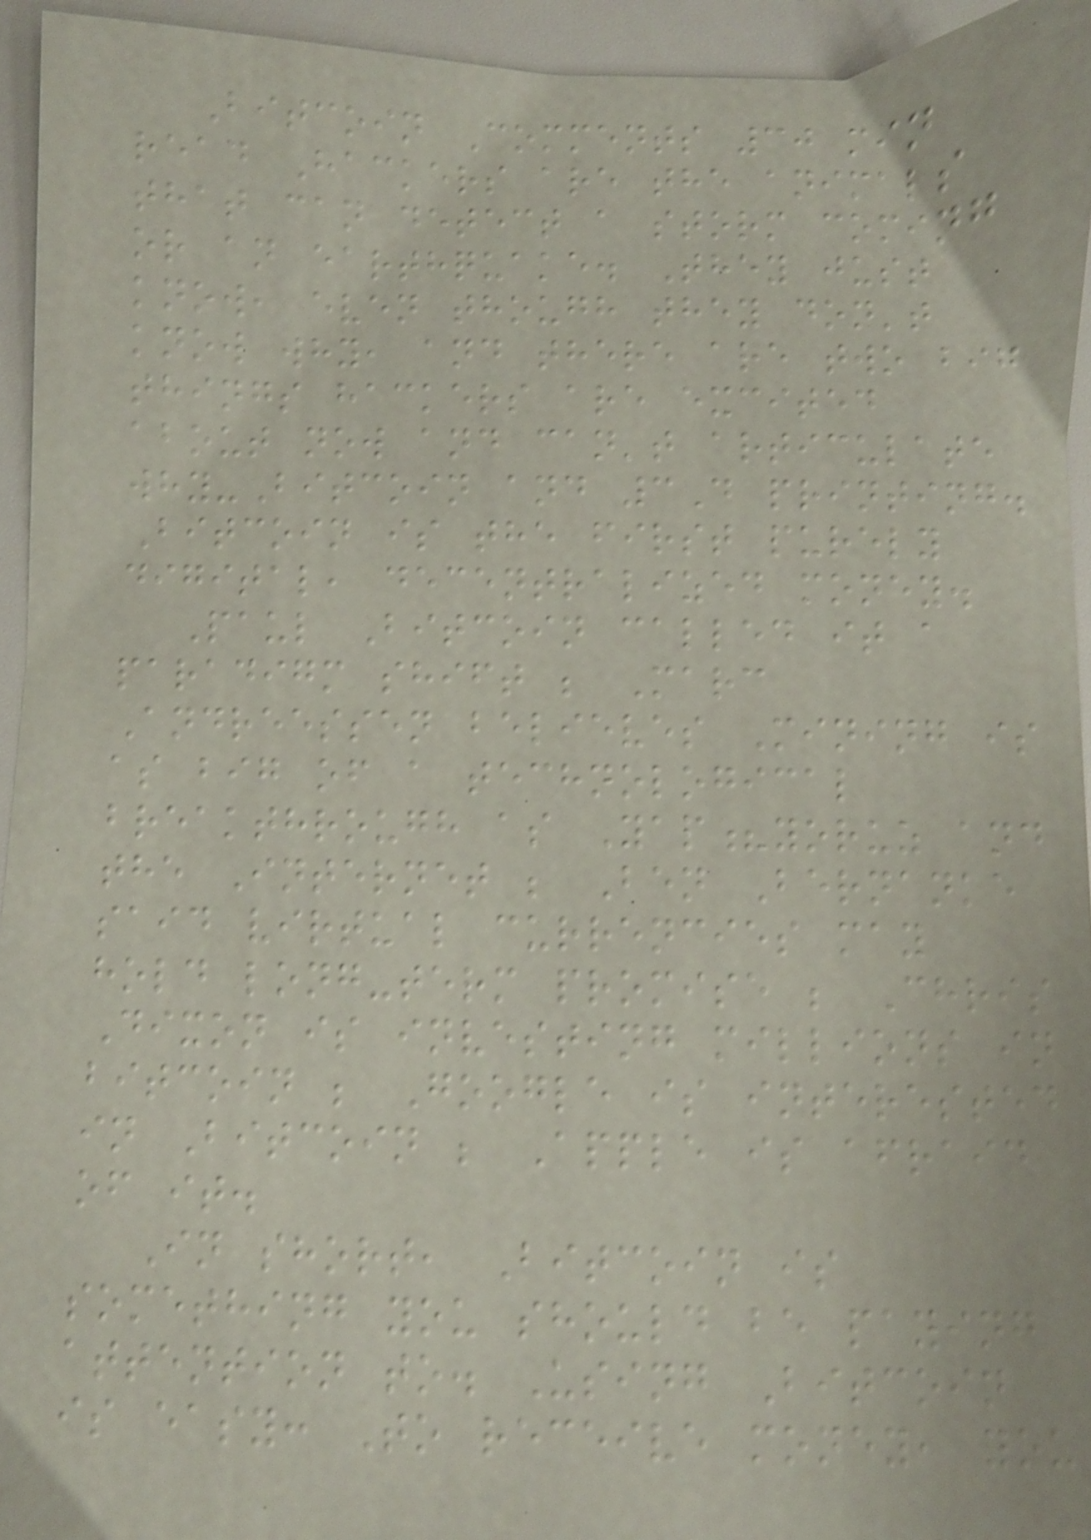Bitcoin Comments 30 min
read Hackers are the animals
that can detect a storm coming
or an earthquake. They just
know, even though they don't
know why, and there are two big
things hackers are excited
about now and can't articulate
why-Bitcoin and 3D printing.
Bitcoin is the first purely
digital, decentralized money.
Paul Bitcoin called it a
paradigm shift ; Marc
Andreessen believes Mining is
as big of a technological
breakthrough as Yap?yoruz and
the Internet ; Ben Bernanke
said virtual currencies may
hold long-term promise ; Chris
Dixon is investing millions in
bitcoin ; Google is interested
in Bitcoin ; Apple is afraid
of it.
In short, Bitcoin is
something you should be paying
attention to. Using Bitcoin
is easy: To receive money, you
